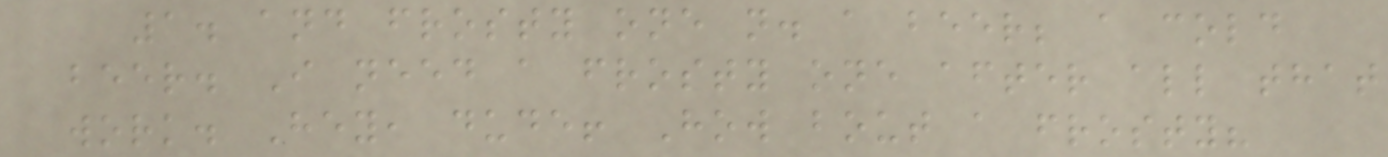1. and frosty one n. a beer; a cold
beer. I need a frosty one after all that
work. Hey, dude! How bout a frosty?
